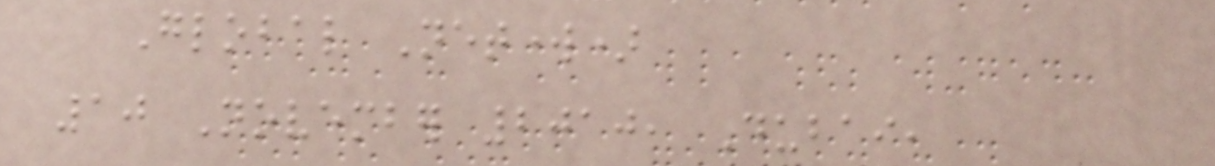Global Network)
10 November 2010, Dubai,
